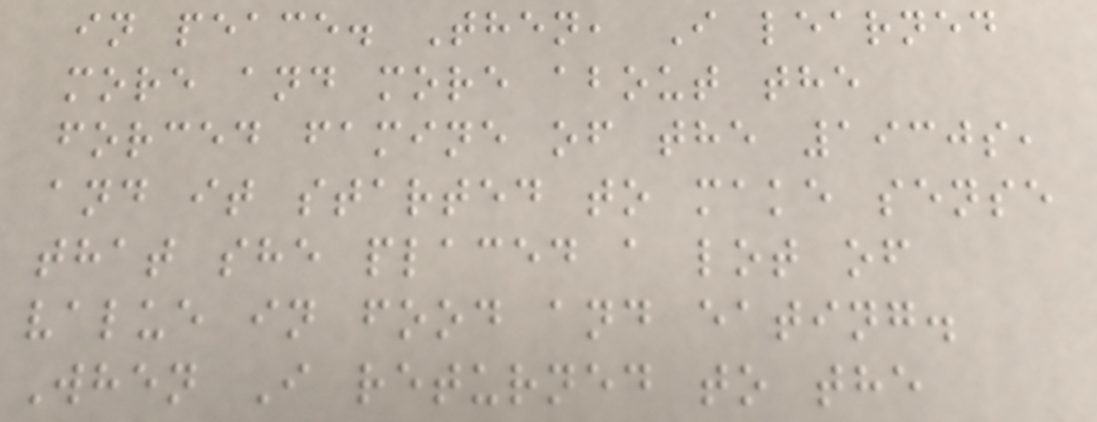in peace. Then, I learned
more and more about the
forced famine of the 1930s,
and it started to make sense
that she placed a lot of
value in food and eating.
When I returned to the
